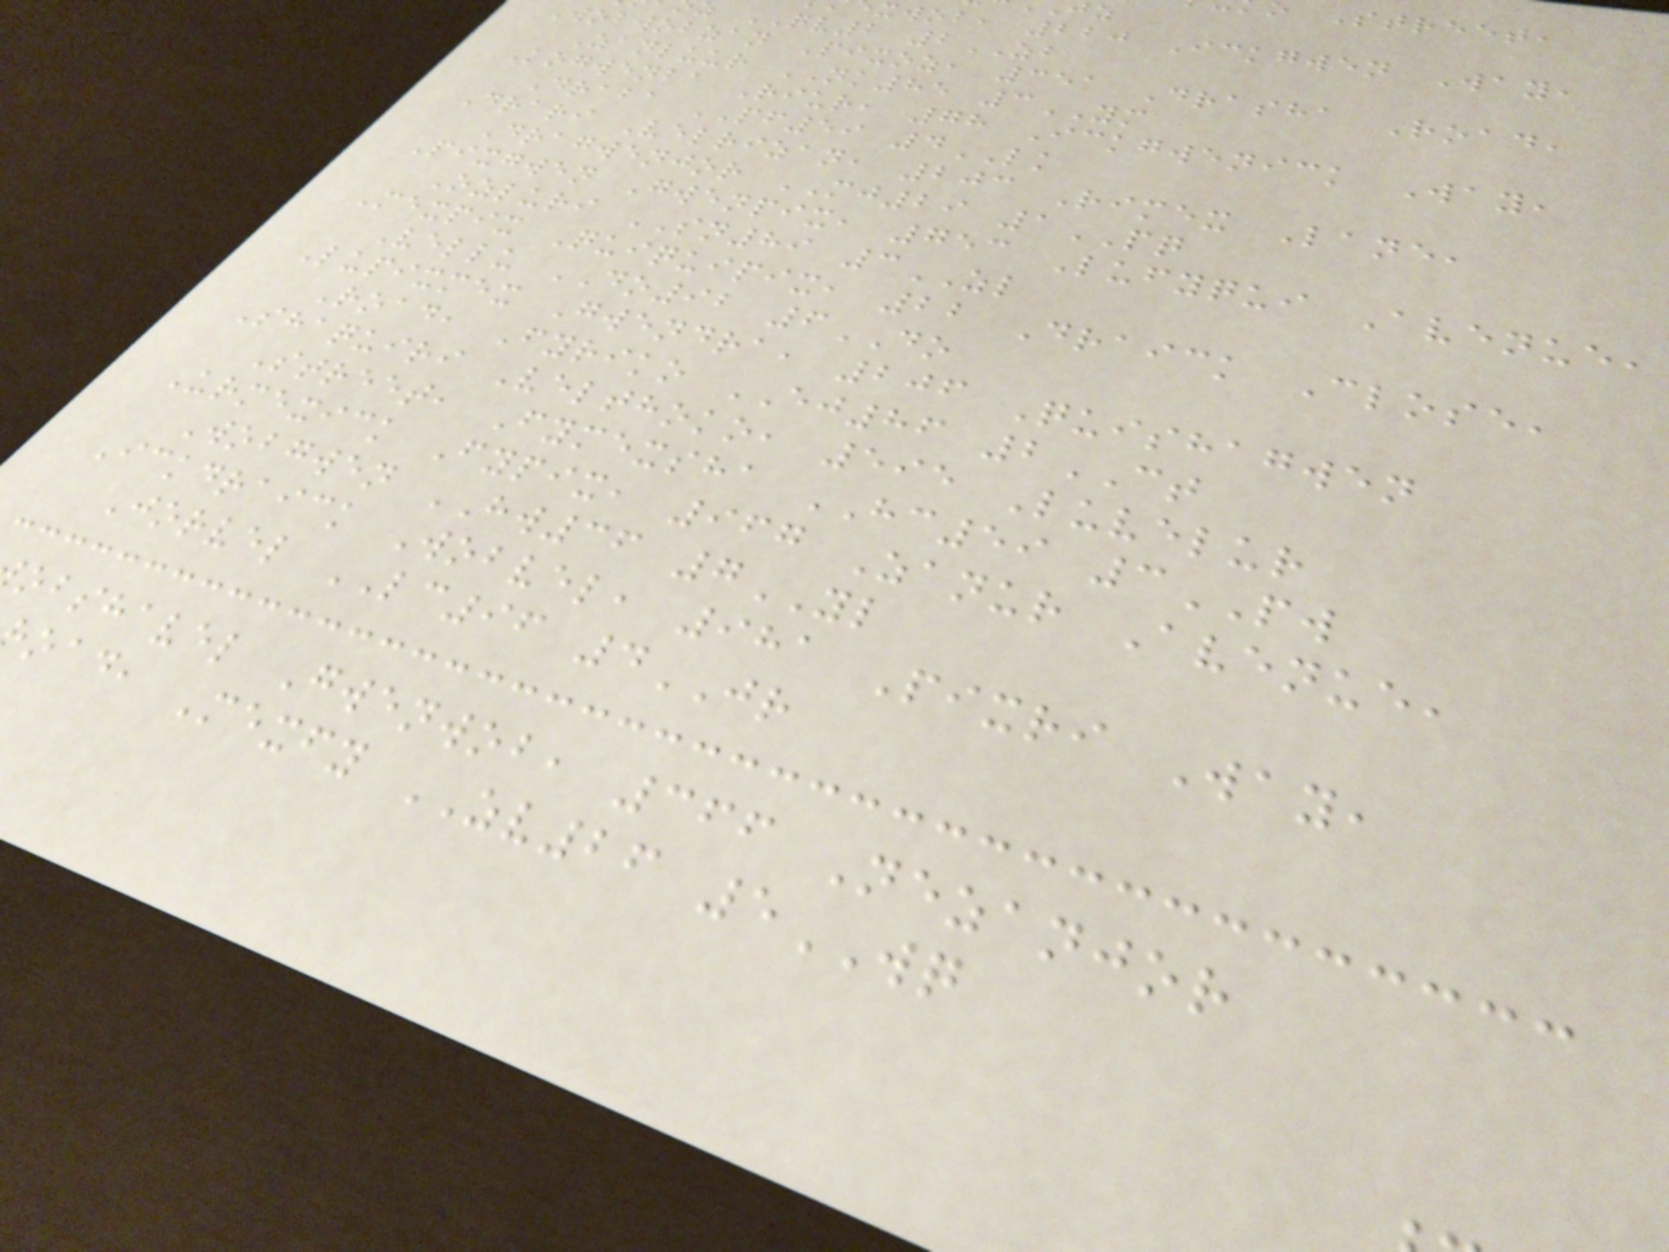xwob, 220 Ickgwen Way,
QV2 2ZB
Wobwobzan Pixoz, 351 Drasha Road,
Zanluur NK85 3YM
Kogwenba Riur, 78 Ickgwenick Way,
Draba PF59 4LK
Drari Velrizan, 203 Rimex Lane,
Dragwenjor MJ29 1PQ
Pixgwen Gwenpix, 753 Lufyqui Avenue,
Ozluri SN89 3ZL
Mexpix Quiquipix, 22 Draick Close,
Vellu DO92 6DO
Lupixmex Gwendra, 206 Quishagwen
Road, Fyriko EJ86 2CT
Shaquiri Velthoko, 595 Luvelur
Street, Fymexsha HC59 3PW
Urmexick Fypix, 967 Zanur Avenue,
Wobgwen HW36 7YL
Ickdraick Wobvel, 981 Pixri Way,
Jorvel LC96 4JR
obshavel Gwenwob, 366 Nezanjor
oad, Mexfy ZV26 5WQ
